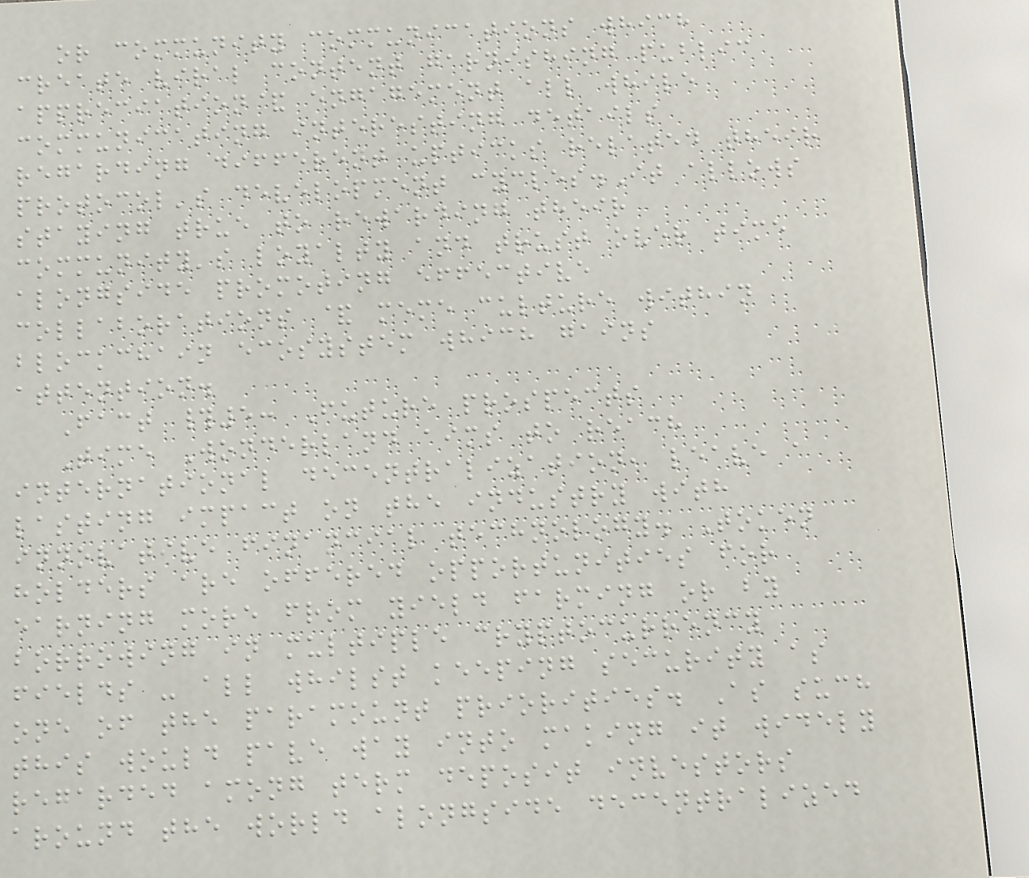or community communications which
create viral content garnishing public
appreciation& engagement all while
communicating interesting details
regarding different upticks related their
protocol's development cycles.It allows
staying true to rewarding their
community's loyalty and trust over time
alongside promoting effective
collaborations & meme culture within
blockchain ecosystem which gains
attention.
Fact #5: Future prospects
Time Wonderland aims to reach
international decentralization, leave a
lasting impact on the industry with
innovative financial technology. Token
holders are offered opportunities for
earning more from yield farming or by
borrowing in multiple cryptocurrency
fields - all whilst keeping security as
one of the paramount priorities. As such
this would pave way into making it widely
regarded among term deposit investors
around the world alongside decentralized
